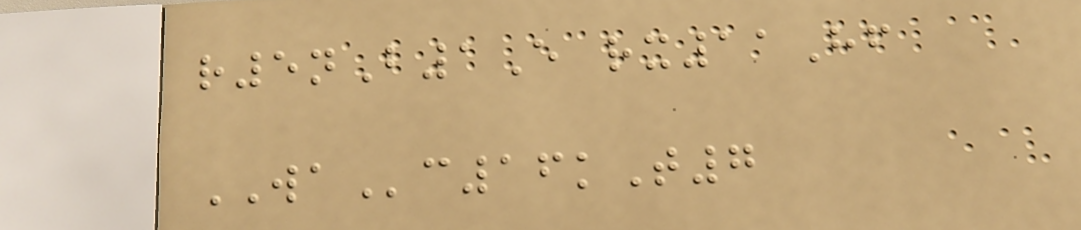r5nB1E rx11Hf
WAc16kT7
